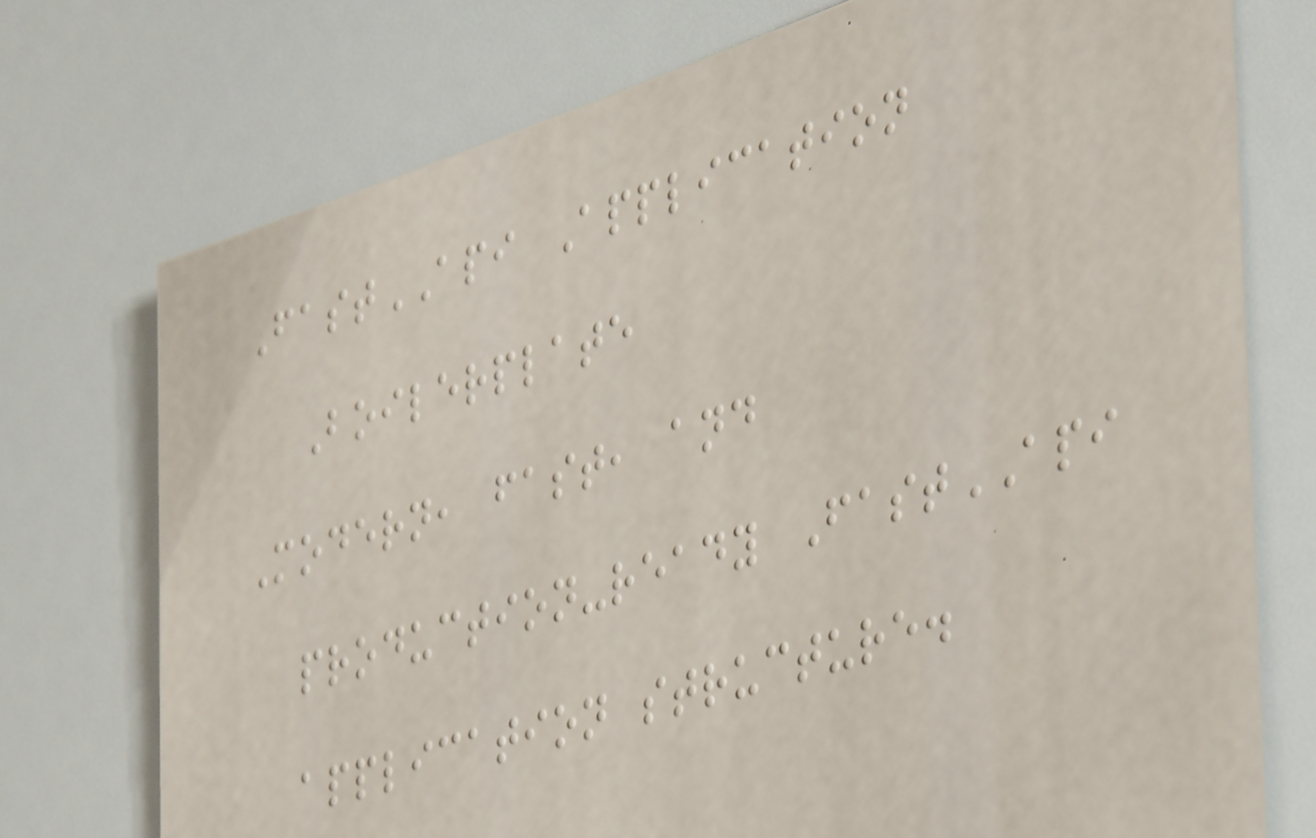FastAPI Application
Boilerplate
Modern, fast, and
production-ready FastAPI
application structure.
